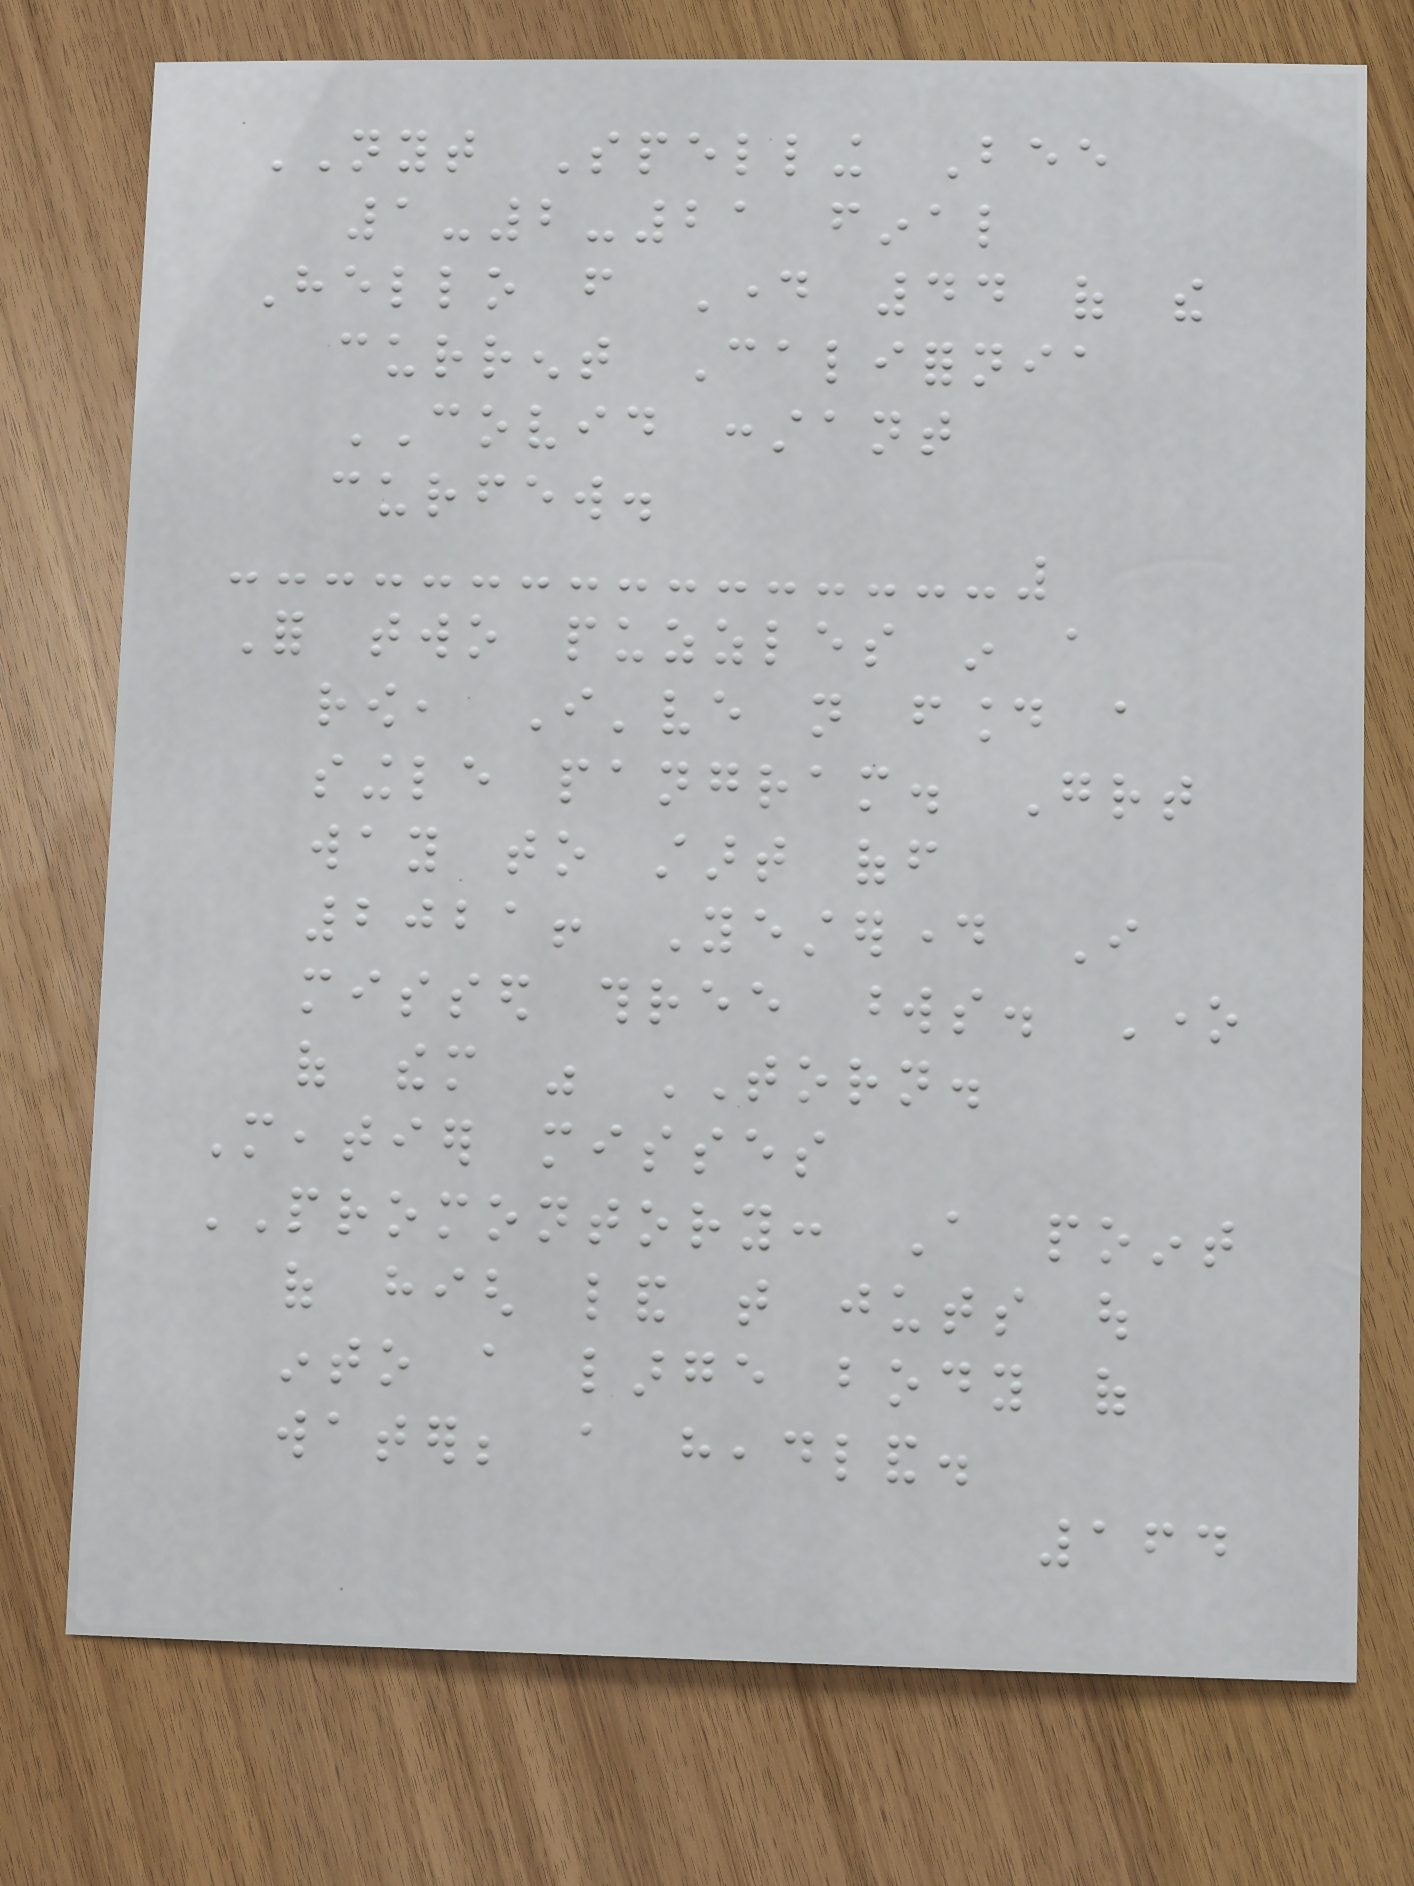NYT Spelling Bee
1-2-21 final
Hello from Day 44 of the
current California
COVID constant
curfew.
For two puzzles in a
row, I've not found a
single pangram. Great
way to start off
2021! Yesterday I
missed three words. One
of them was TORN.
Meatier misses
PROMONTORY: A point
of high land that juts out
into a large body of
water; a headland.
164
